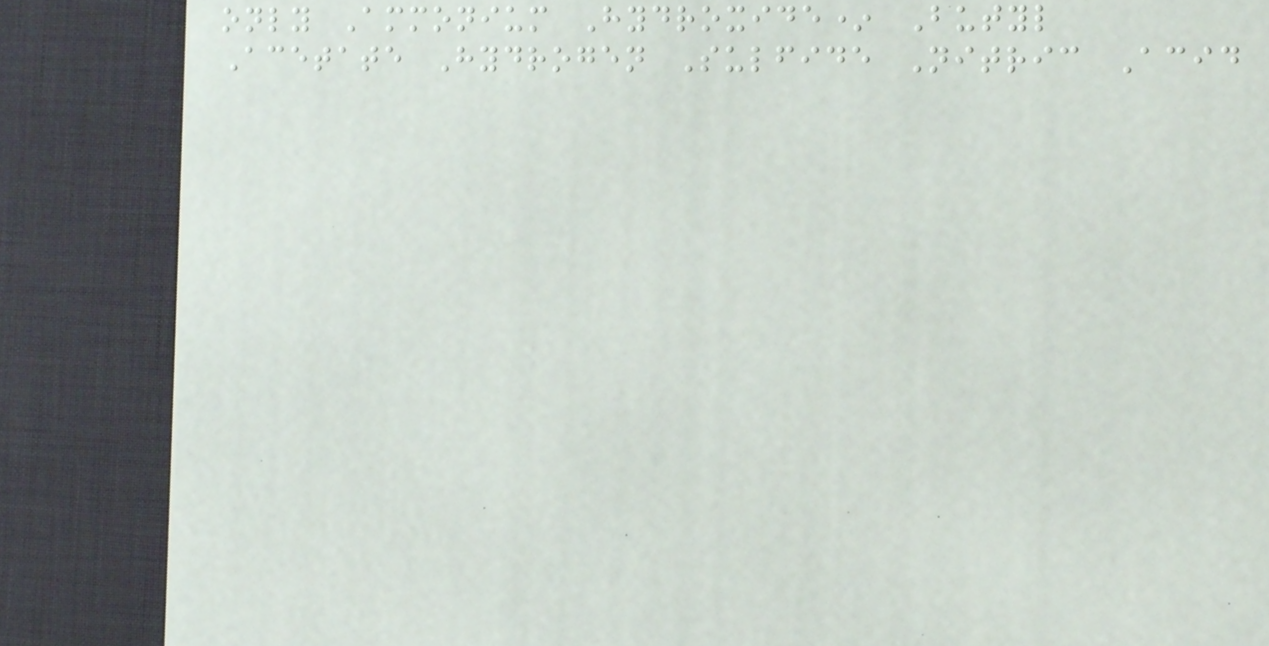only Ammonium Hydroxide* Butyl
Acetate Hydrogen Sulfide Nitric Acid
